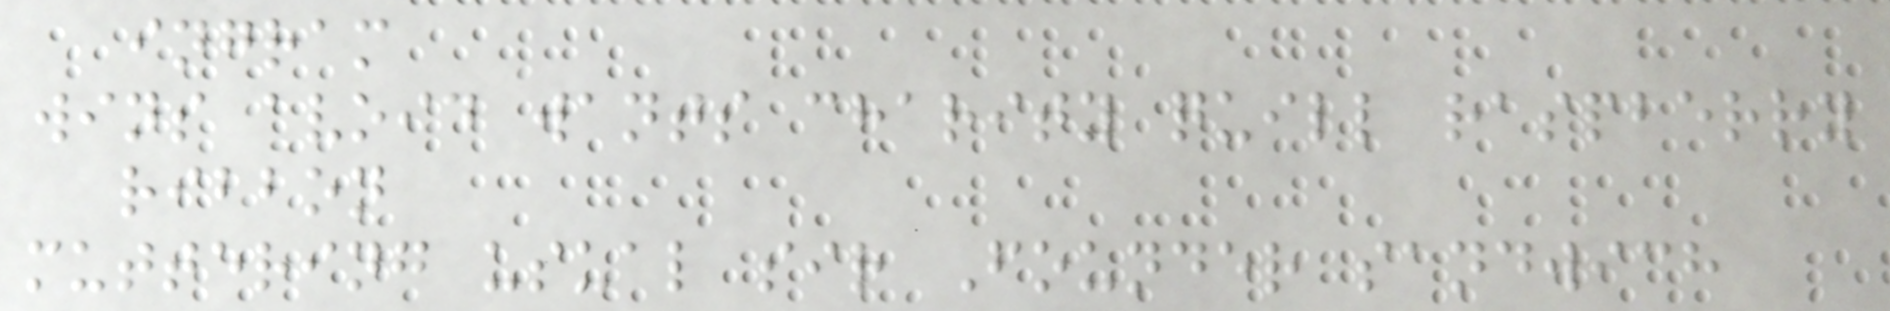ingram
wins avoid wants charity quill raspberry
ribbon
muttering usual sir Founder sandwich
